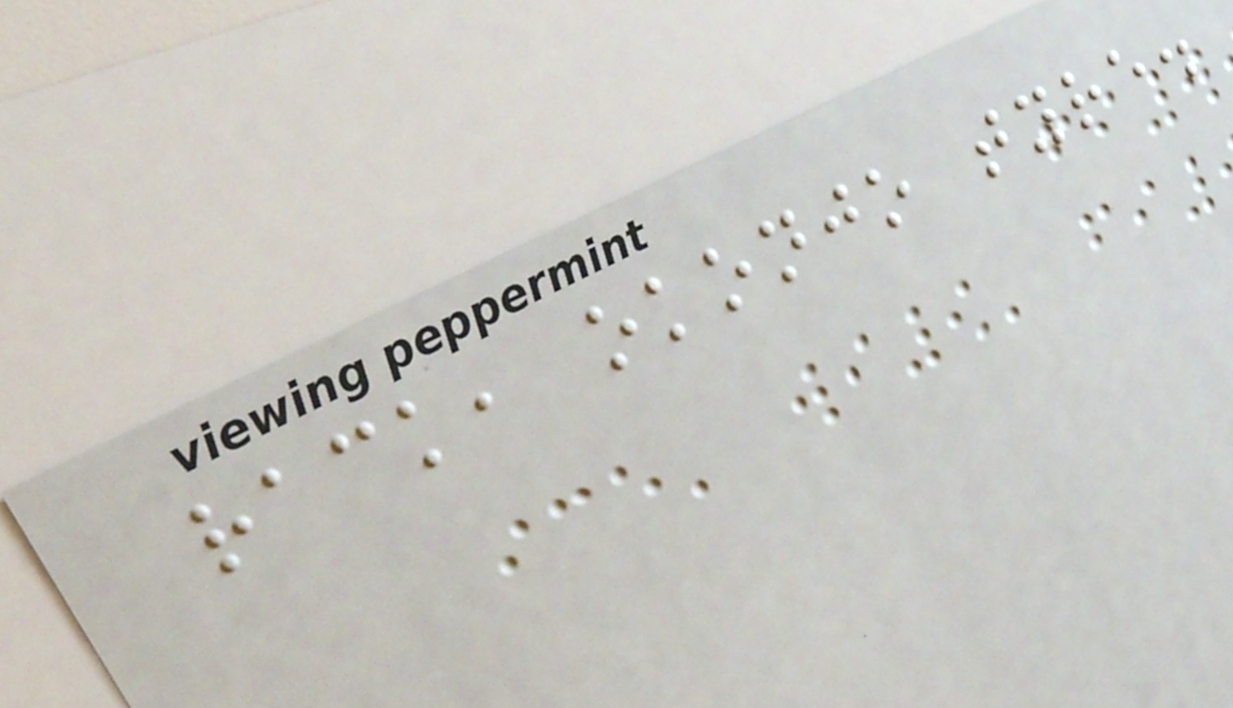rack, okonjo tyre.
